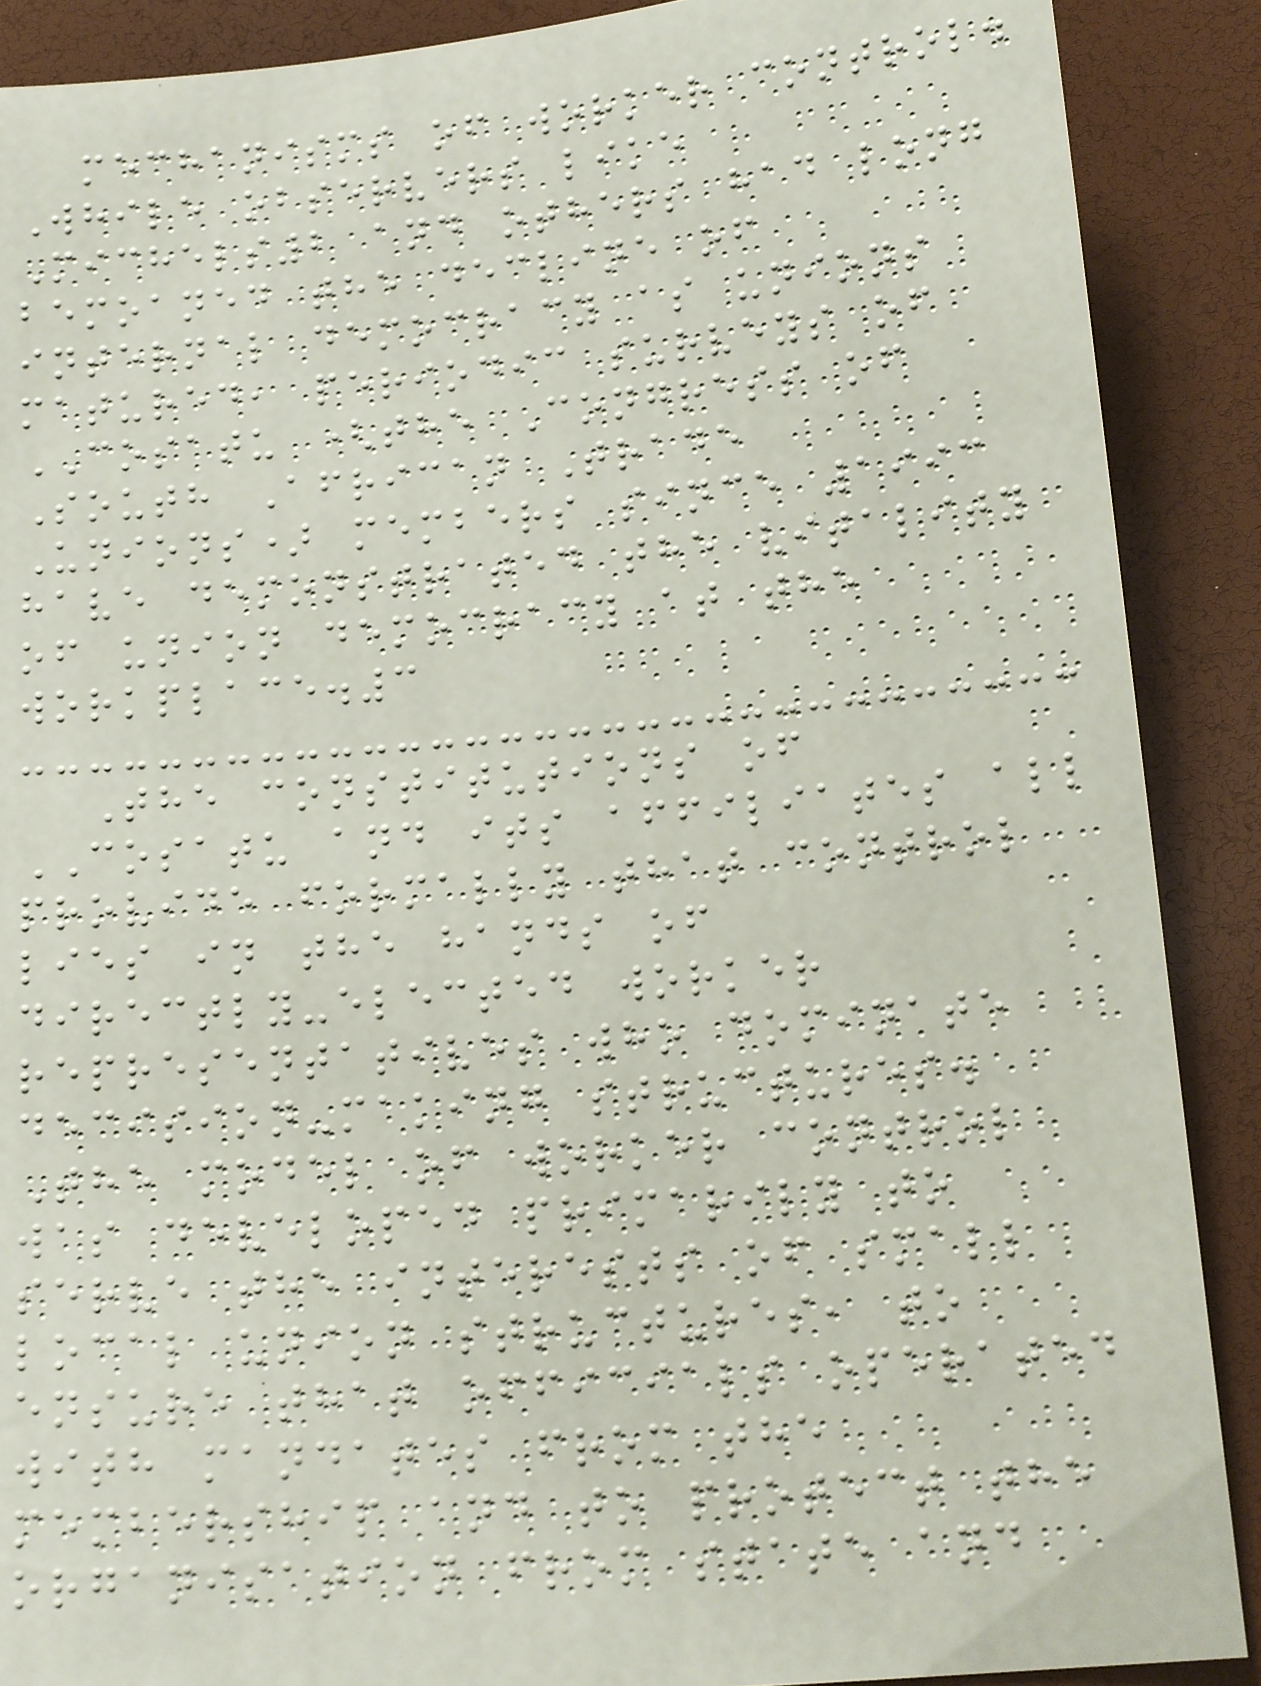mechanisms of worker control.
While observers like
Michels2 and others had long
bemoaned the decline of
internal democracy as unions
matured, periodic surveys of
COSATU (the Congress of
South African Trade
Unions) members since 1993
have demonstrated the vitality
of union democracy at the
workplace.3
The constitutions of
COSATU and its affiliates all
provide formally that control
lies in the hands of
directly-elected worker
representatives who dominate
decision-making structures.
The model of worker control
was developed primarily to
serve the interests of small
local union structures, to
ensure that officials operated
with mandates from the
membership and to protect the
organisation from state and
